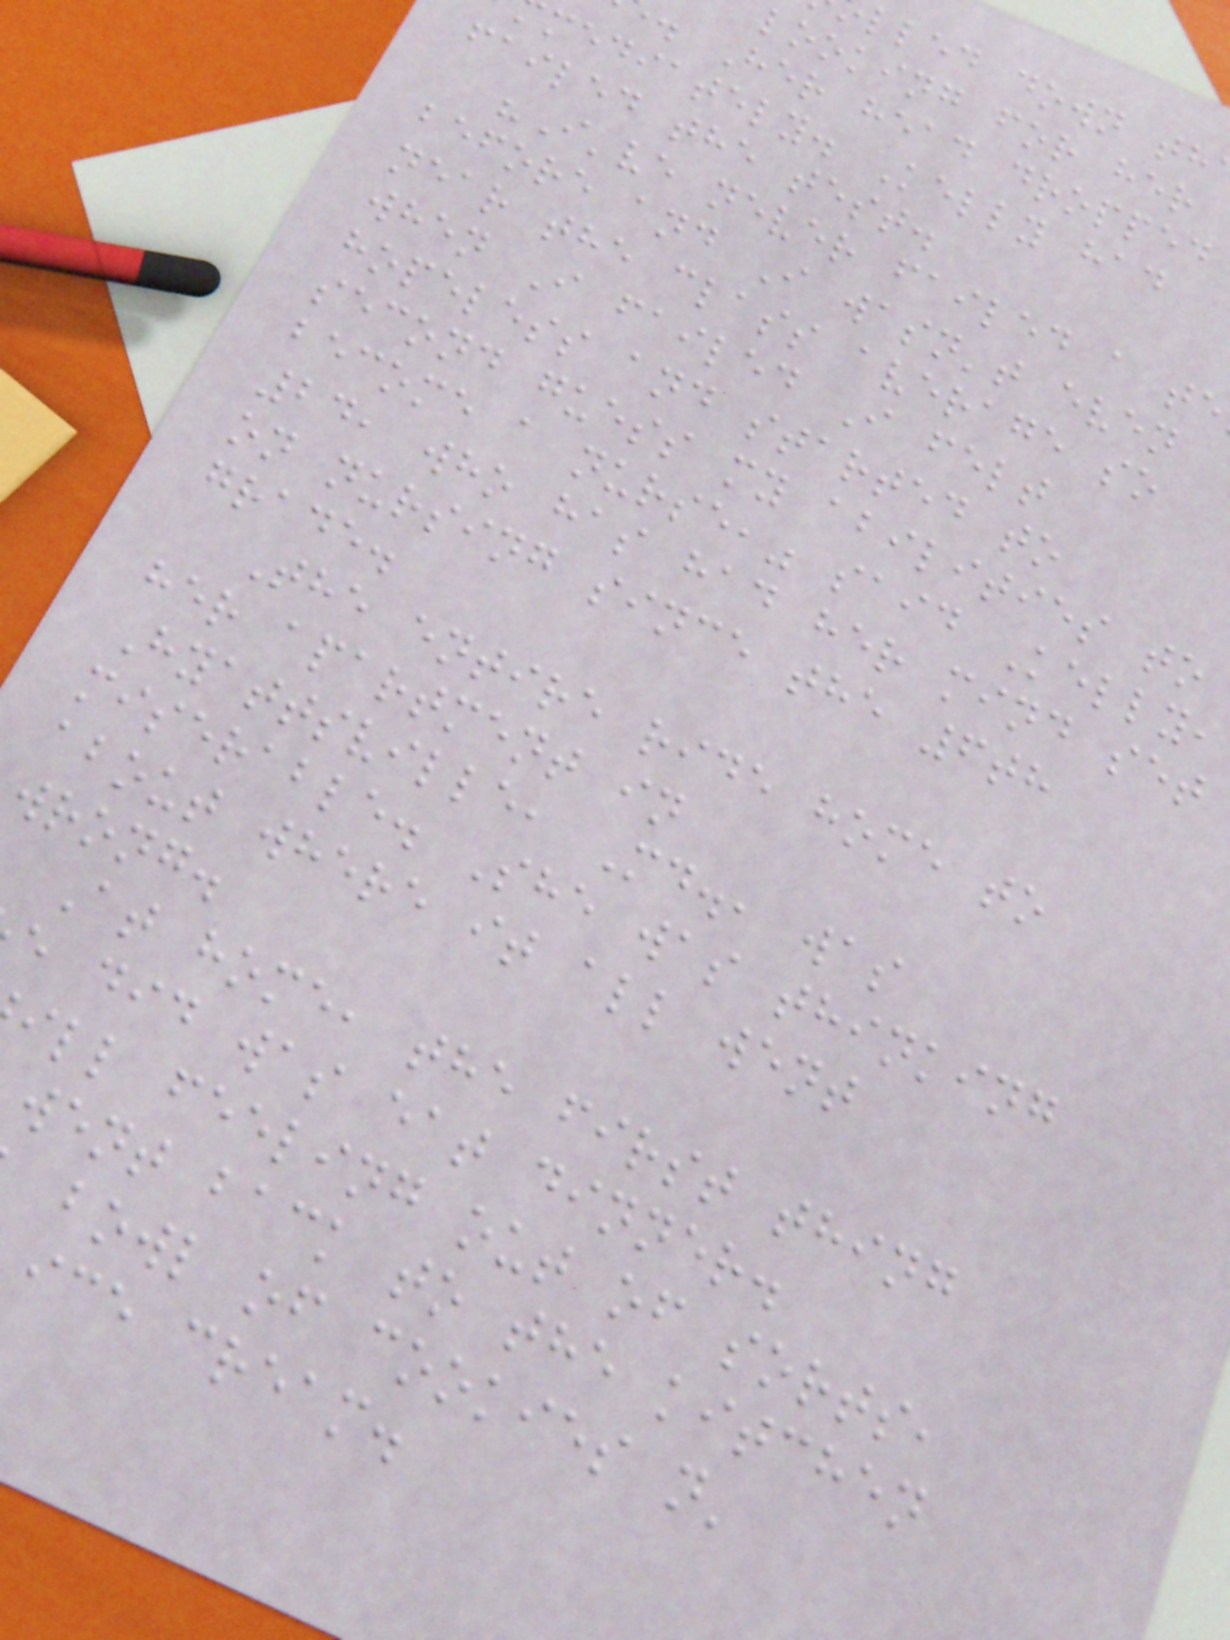lled down th
looking for her
. Her head dropped
mediately. Kelly had
failed the test.
"I've never failed a te
before and I wasn't even
near the class average so
when I failed I felt
hopeless and started to
second guess my abilities to
become a nurse," said Kelly,
24, who has had her mind set
on nursing since the 6th
grade.
The entire ride home to
her apartment in
Hyattsville, Md., was
miserable. She was thinking
about where it all went
wrong.
At home, the first thing
e did was eat dinner.
ill feeling out of sorts,
went back to the kitchen
bowl of cookies n'
ice cream.
